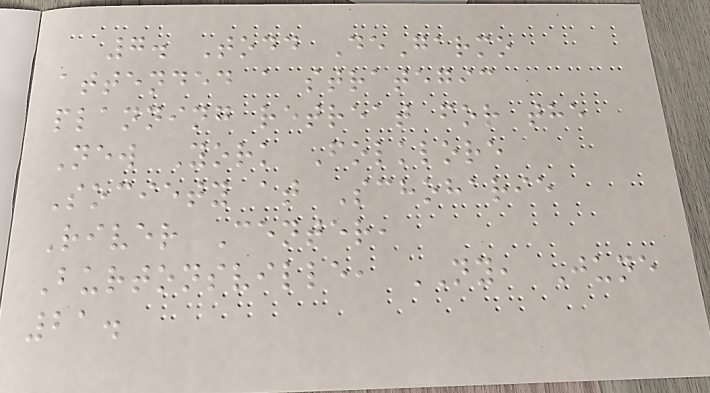7. Todd DeGarmo
attended a strategic
planning retreat for the
New York Folklore
Society at Schoharie
River Center,
Burtonsville, NY, June
21.
